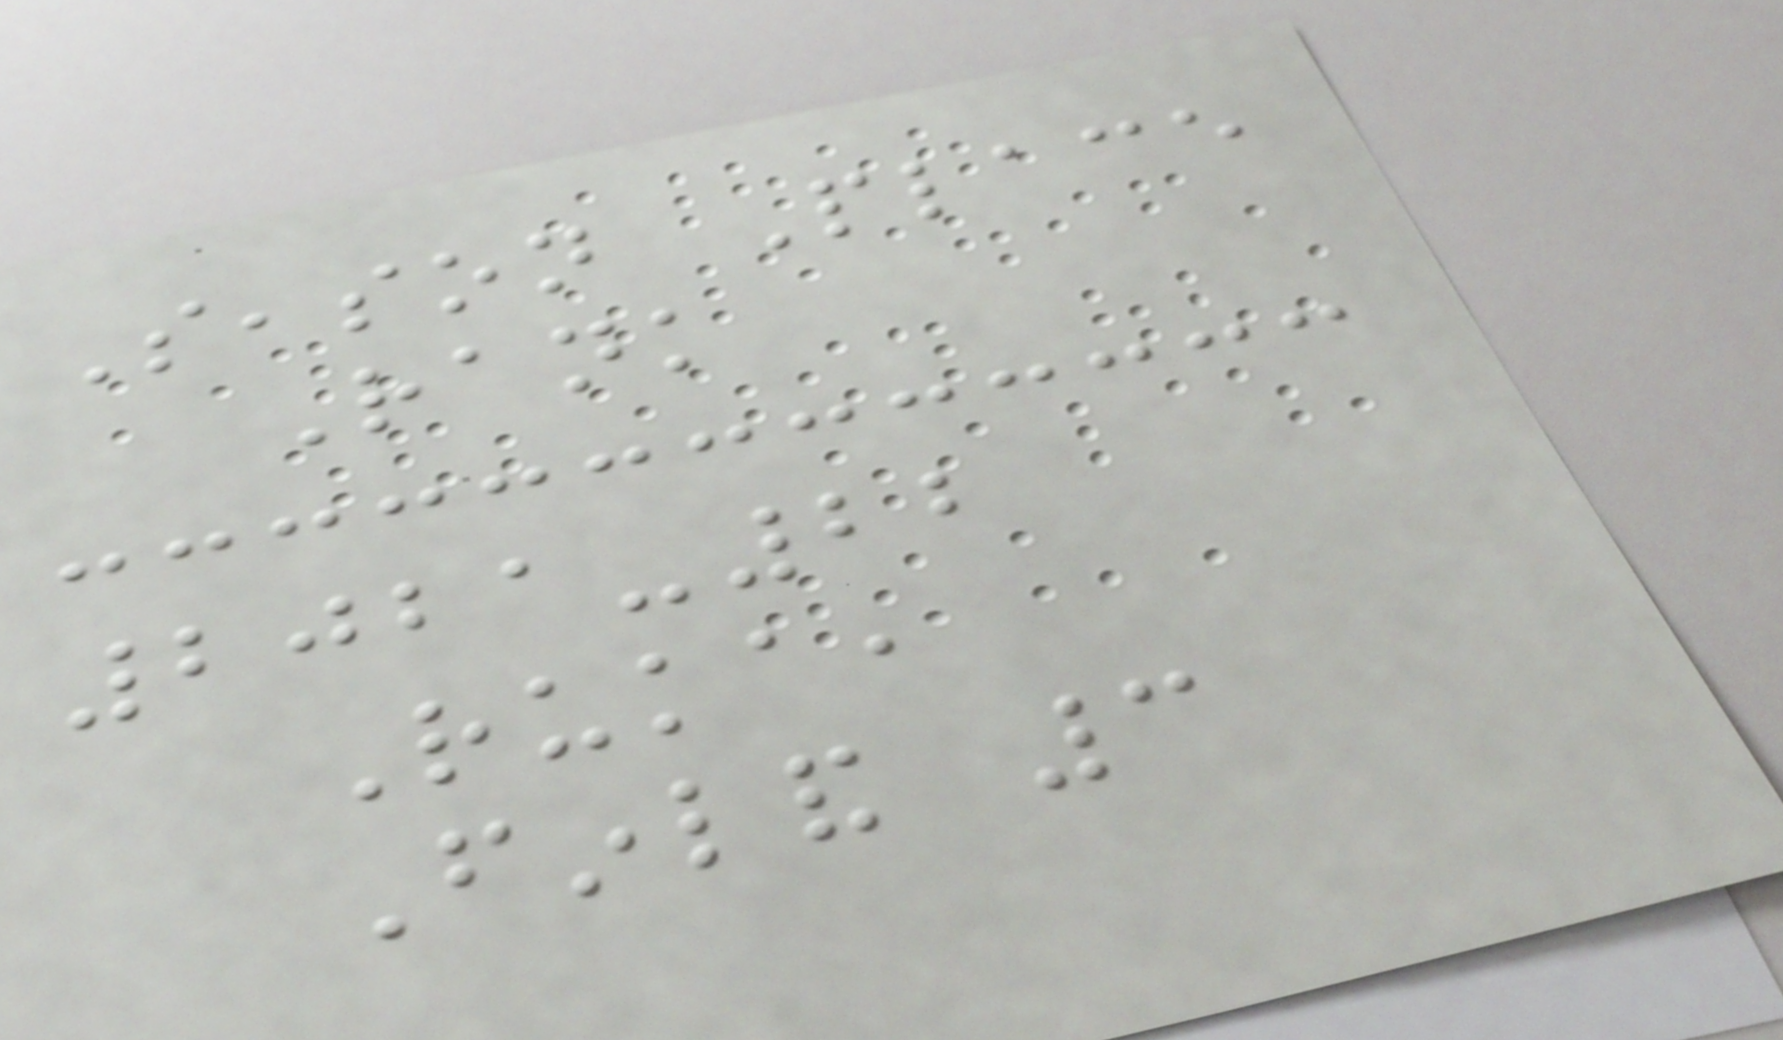Season Place
Rank
2021-22
Ruka,
Finland 3
